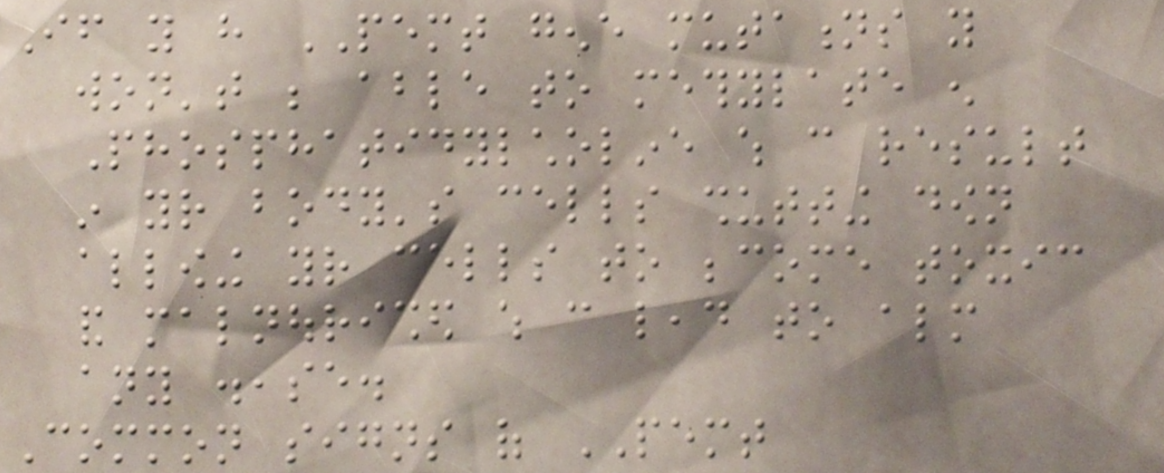If you have PEMT gene mutations you
won't be able to methylate enough
Phosphatidylcholine which can result
in your body's cells shutting down
allowing your cells to become toxic
and malnourished which can lead to almost
any disease.
Common signs of PEMT
